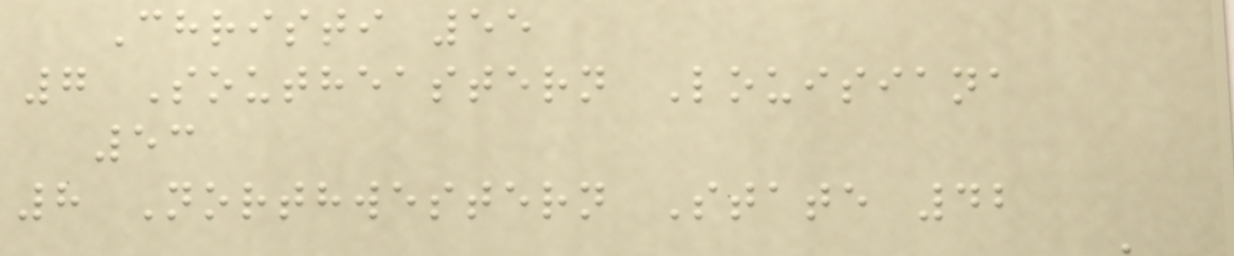Christi 55
7 Southeastern Louisiana
53
8 Northwestern State 42
